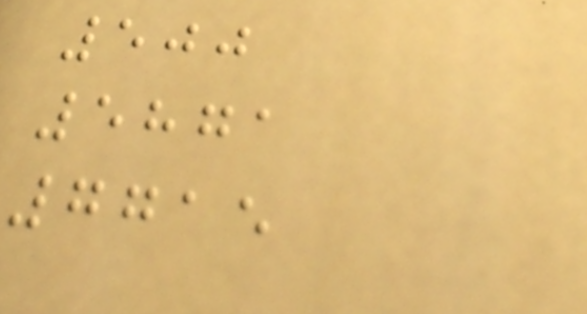500
5871
7715
